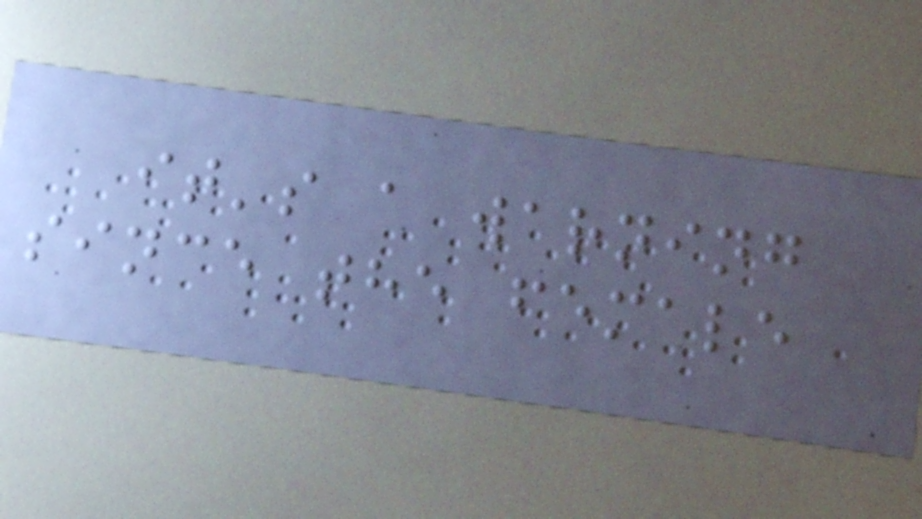it's a warning
since the female
